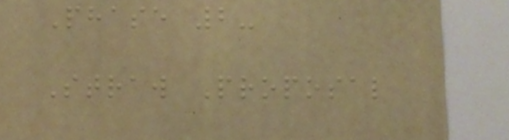Phase 2-
Straw Proposal
